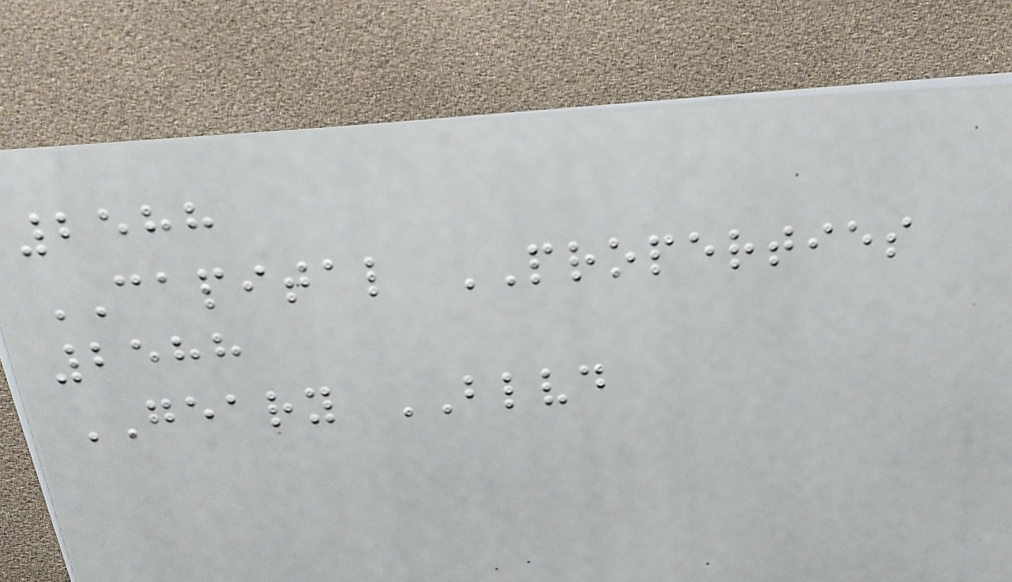2588
CAPITAL PROPERTIES
2588
GEARY BLVD
